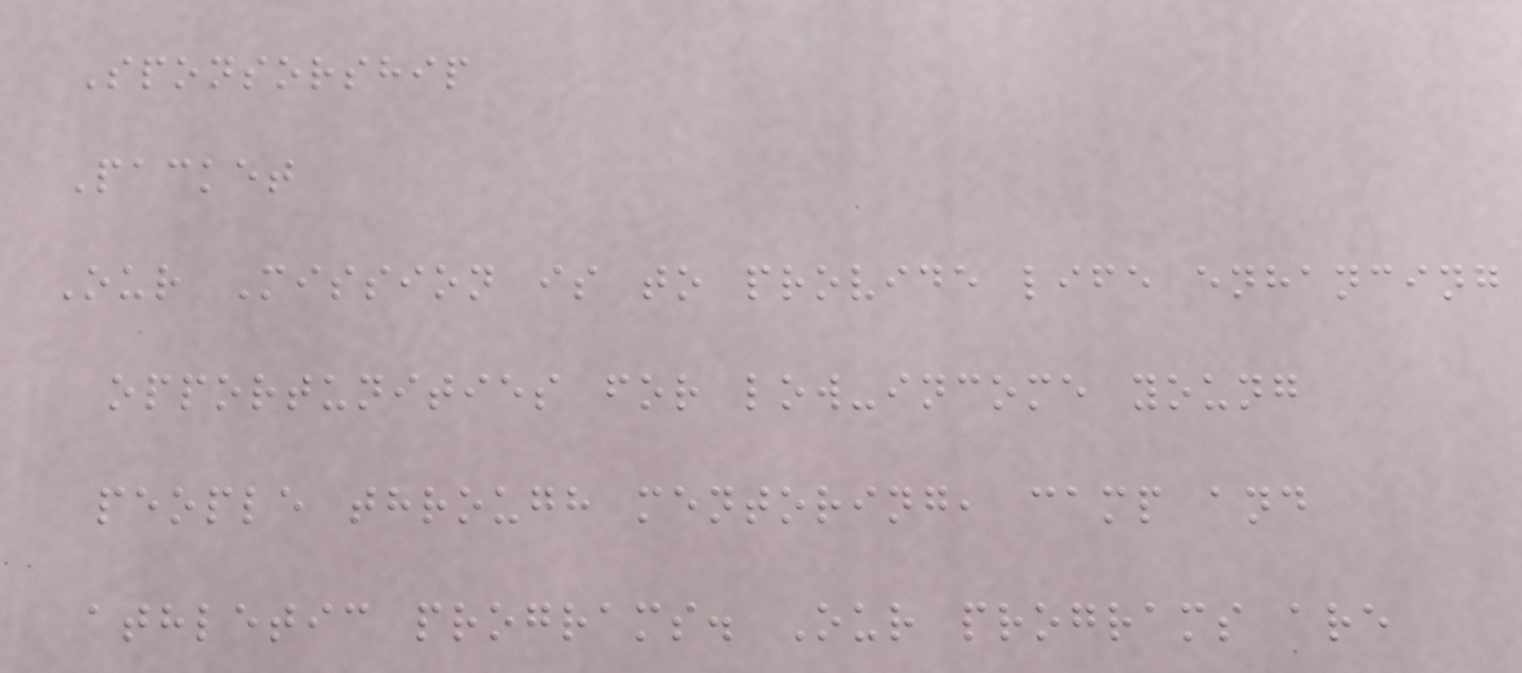Sponsorship
Packet
Our Mission is to provide life enhancing
opportunities for low-income young
people through mentoring, camp and
athletic programs. Our programs are
